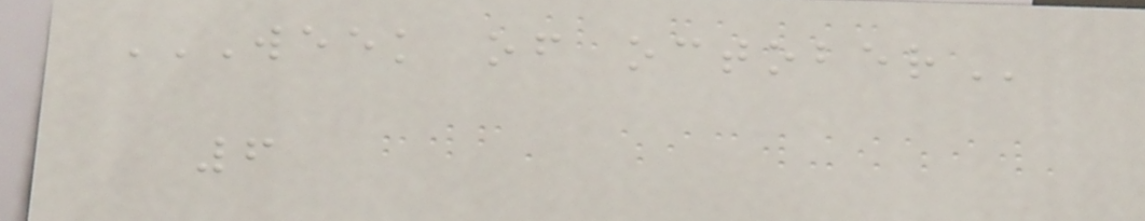WEEK OF OCTOBER
6
